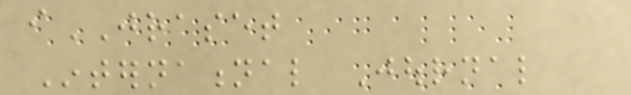iJRASET
International Journal
